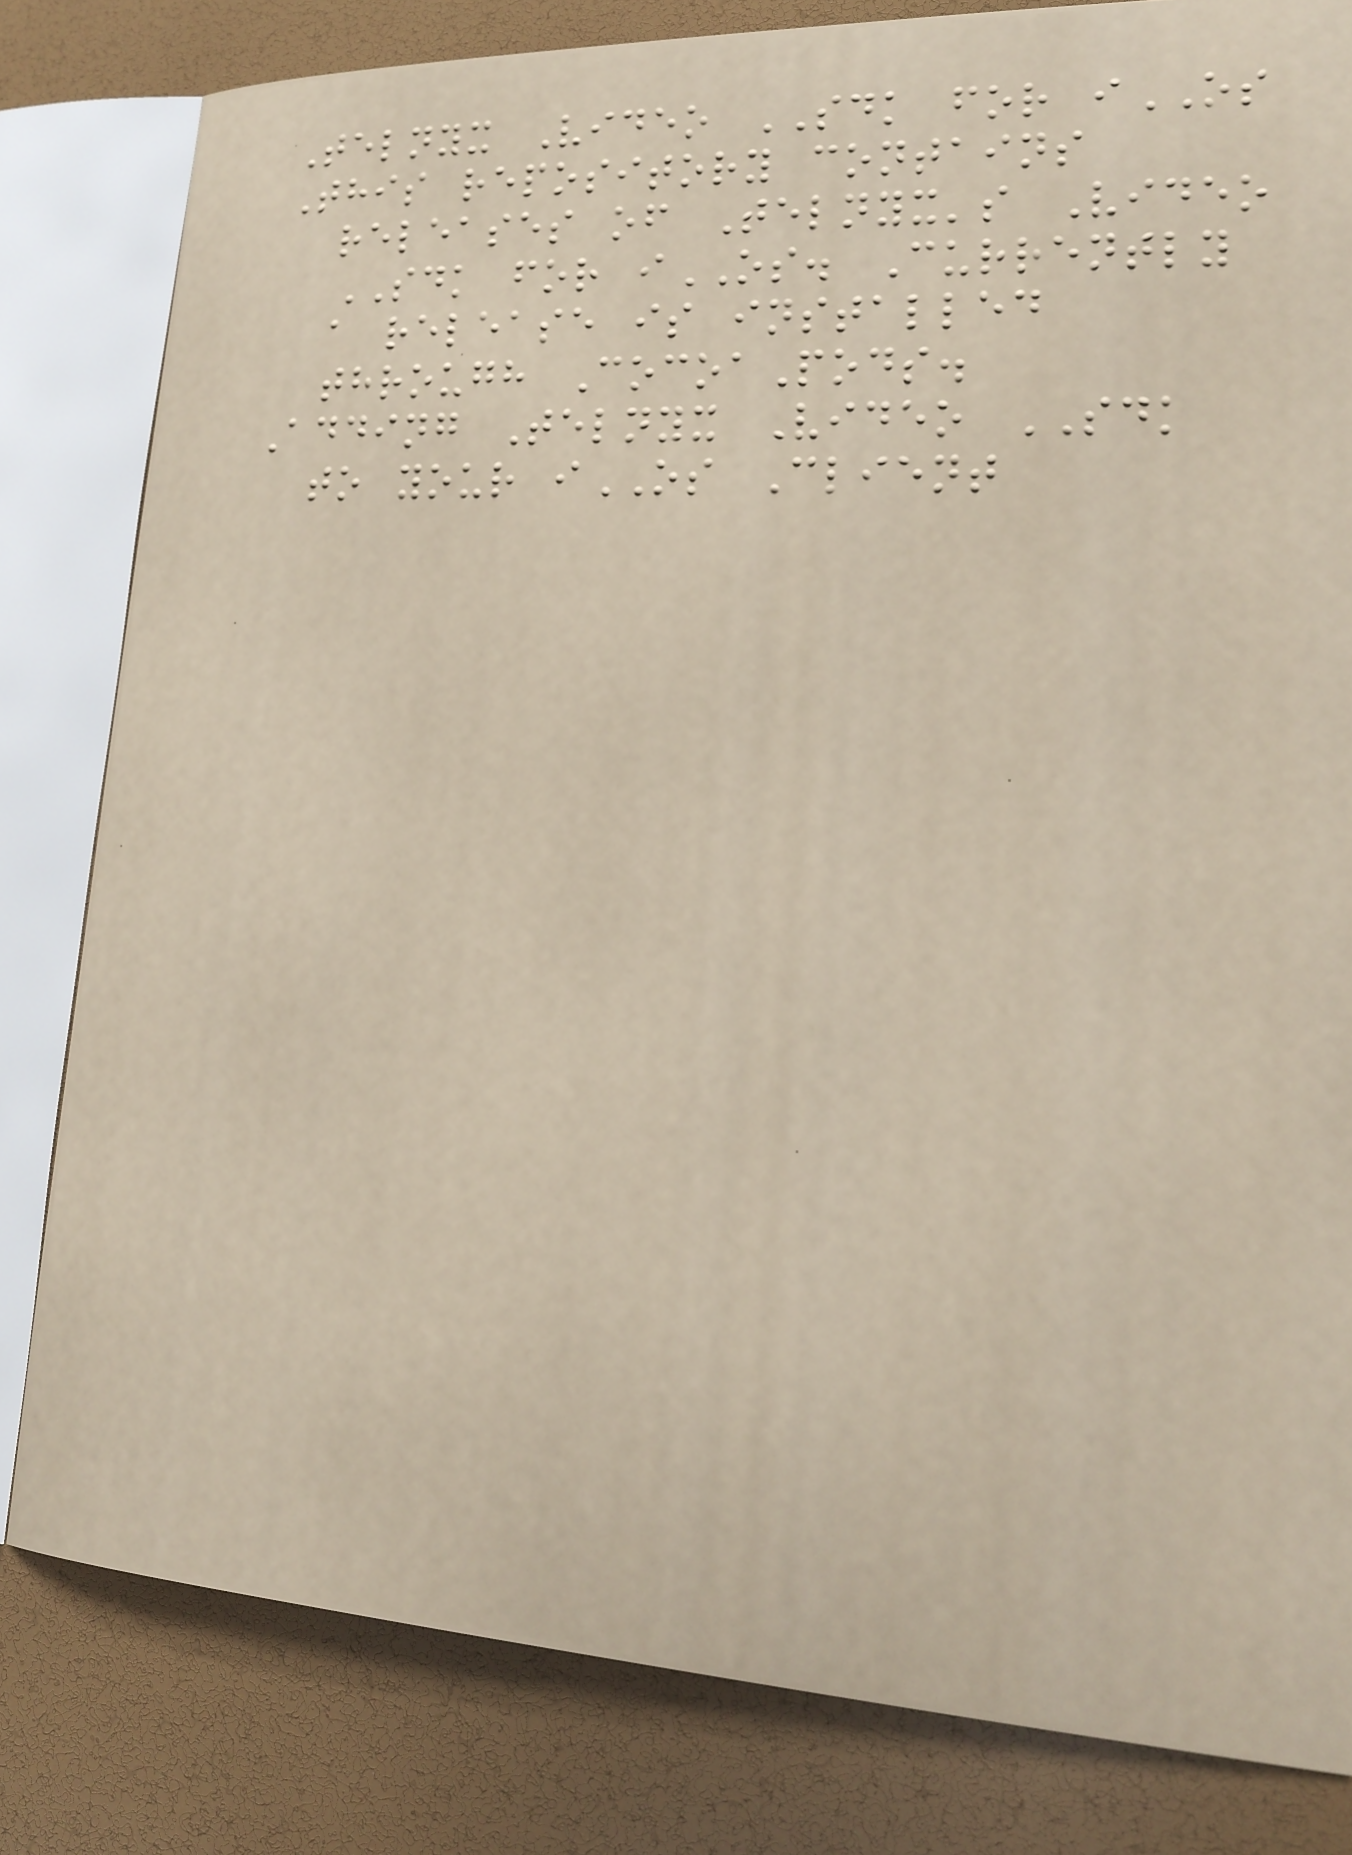Telnyx Video SDK for iOS
This repository contains
releases of Telnyx's Video
SDK for iOS. Currently
a release is installed
through CocoaPods.
Adding Telnyx Video SDK
to your iOS Client
